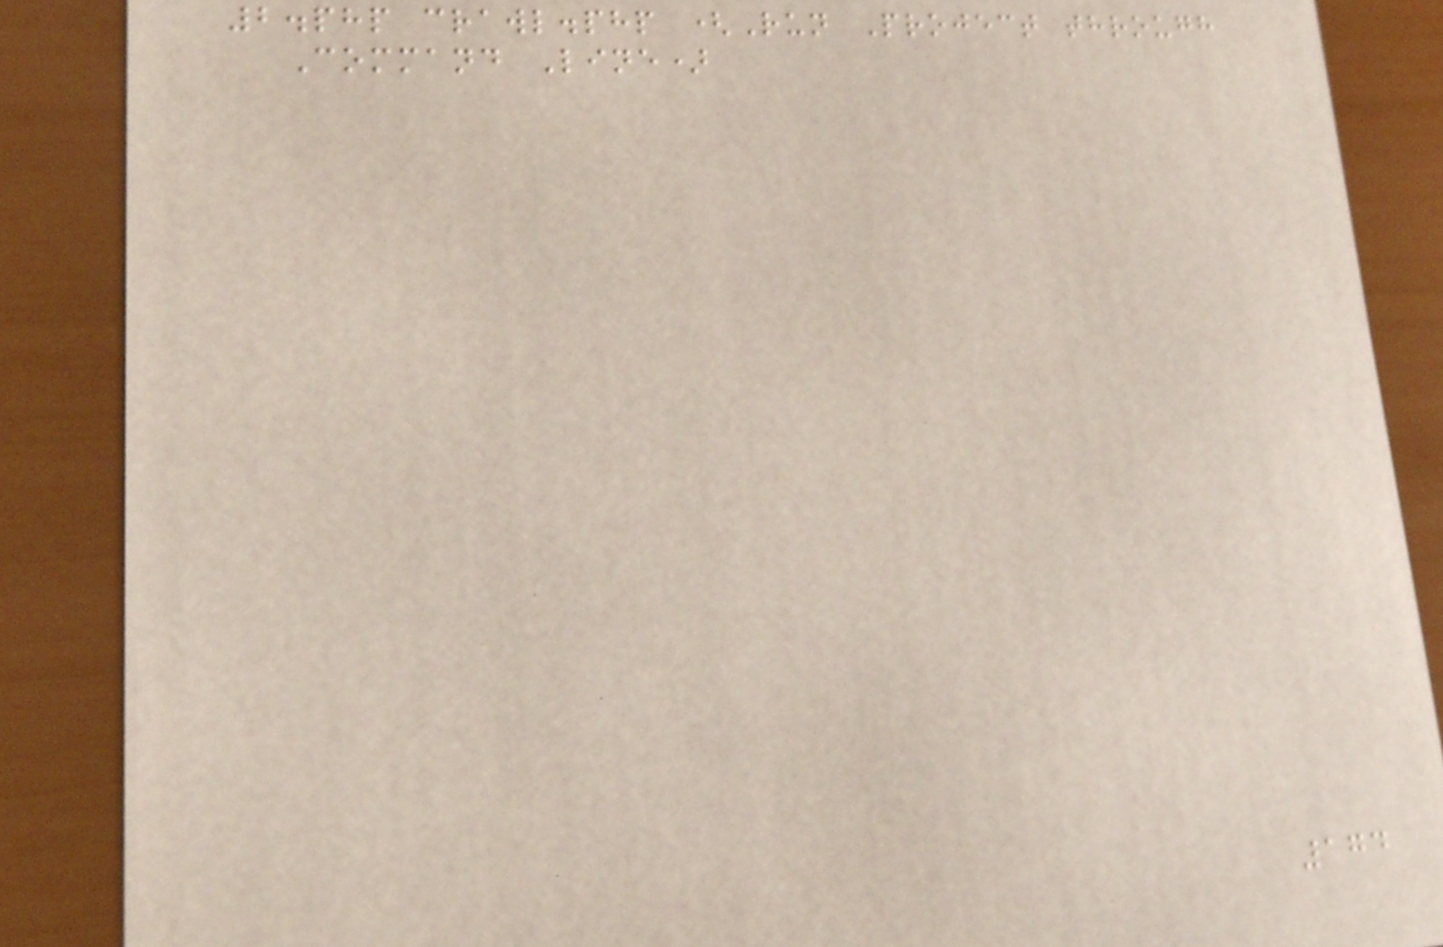2.php crawl.php (Run Project through
Command Line)
174
